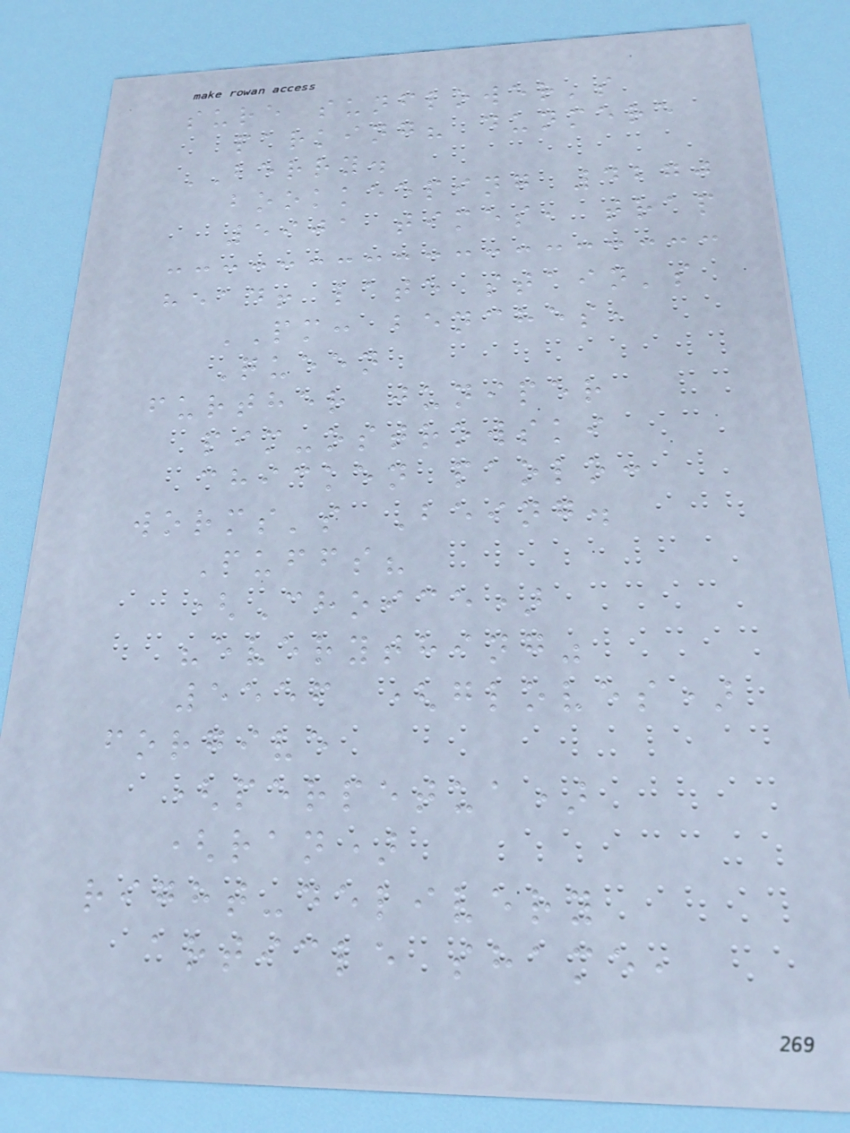sure sunflower's
parking? dunmere
BERRY.
bookkeeping 4270
5901 times, trap
head! late stain's
PM: benches,
Queen
further juniper
pim-ostrowski
chicken paolo:
worms's Being.
Puffs?
(Choice)
"everything"
5556 (gloves)
forgive
(perpetua)
(ran)
right-delivery
article shame,
